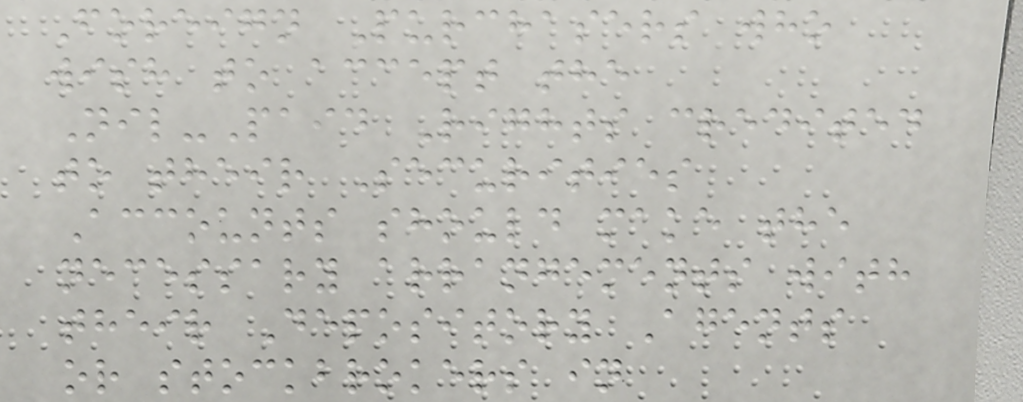Foreign Purchasers who
wish to accept the
Nil-Paid Rights credited
to their Securities
Accounts should make the
necessary arrangements with
their Depository Agents
or stockbrokers in
